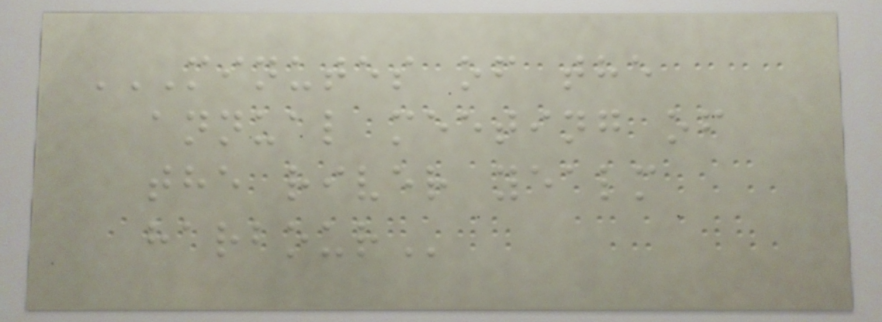MINUTES OF THE
ANNUAL MEETING OF
THE RIVER YEALM
HARBOUR
